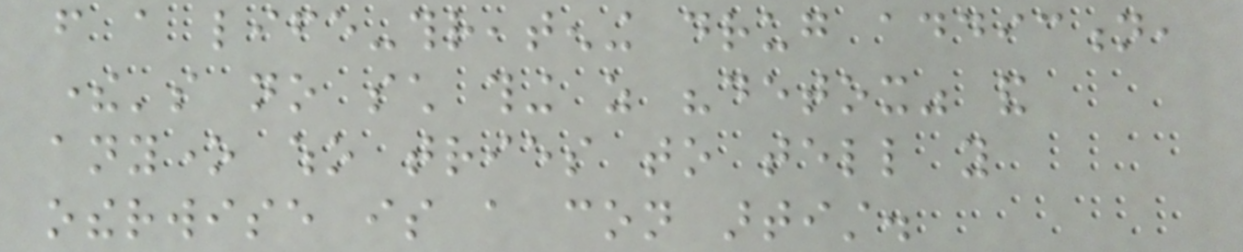from a life-threatening drug addiction,
there's no such thing as "detox" and
anyone who tries to tell you
otherwise is a con artist.
